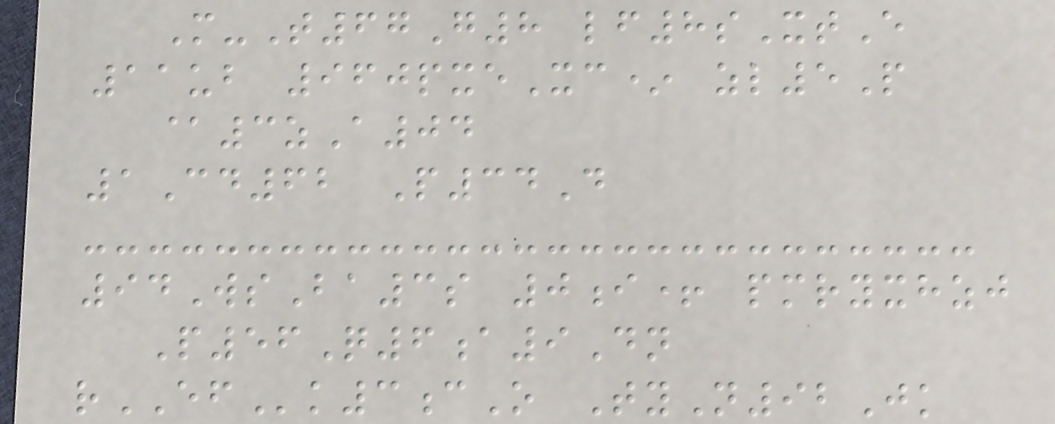M-T67G8 lf8sXtE
11ub 960pxeXc* zl5P
@3zA04
1Cd62 P34D
94WsBa3s 0i+ pmryxhzj
P56Q6a9Dn
rEFk3cO TyN92Jk
